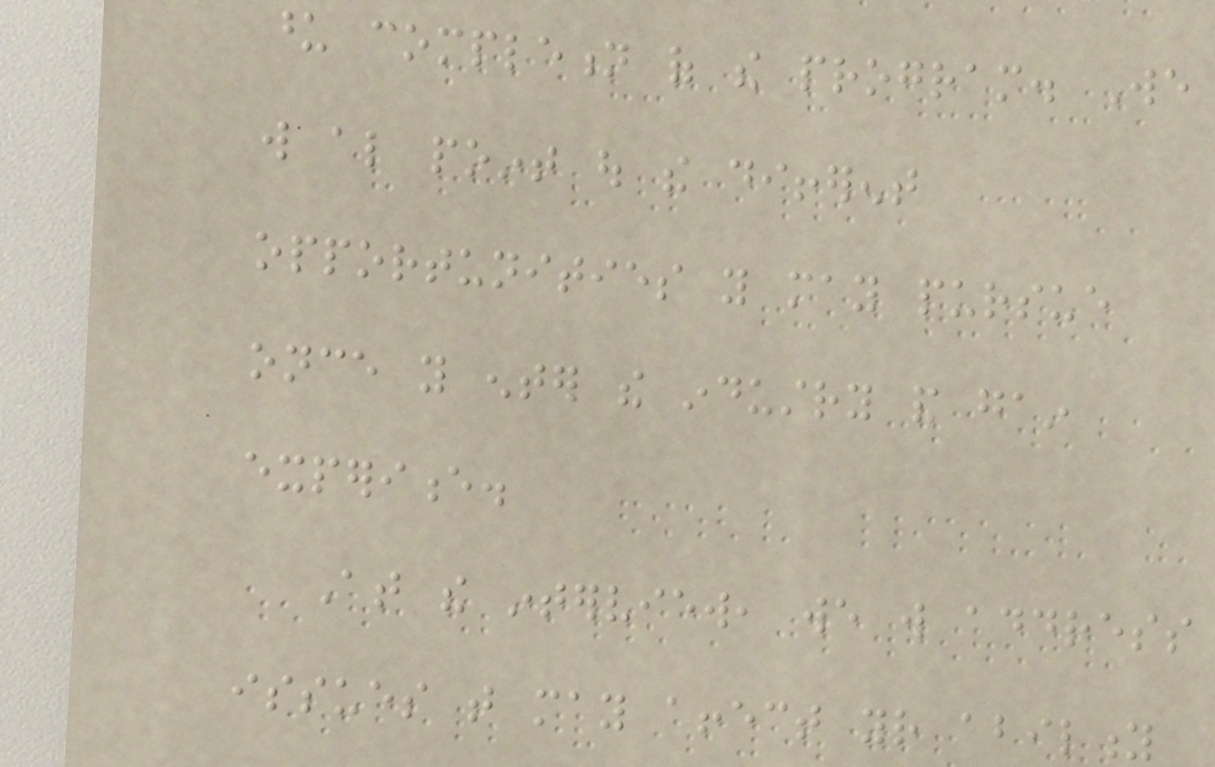upon completion of the program. We
will also point out the different
opportunities you may pursue
once you enter the industry and gain
experience.
At the interview, we will address
issues that may affect your ability
